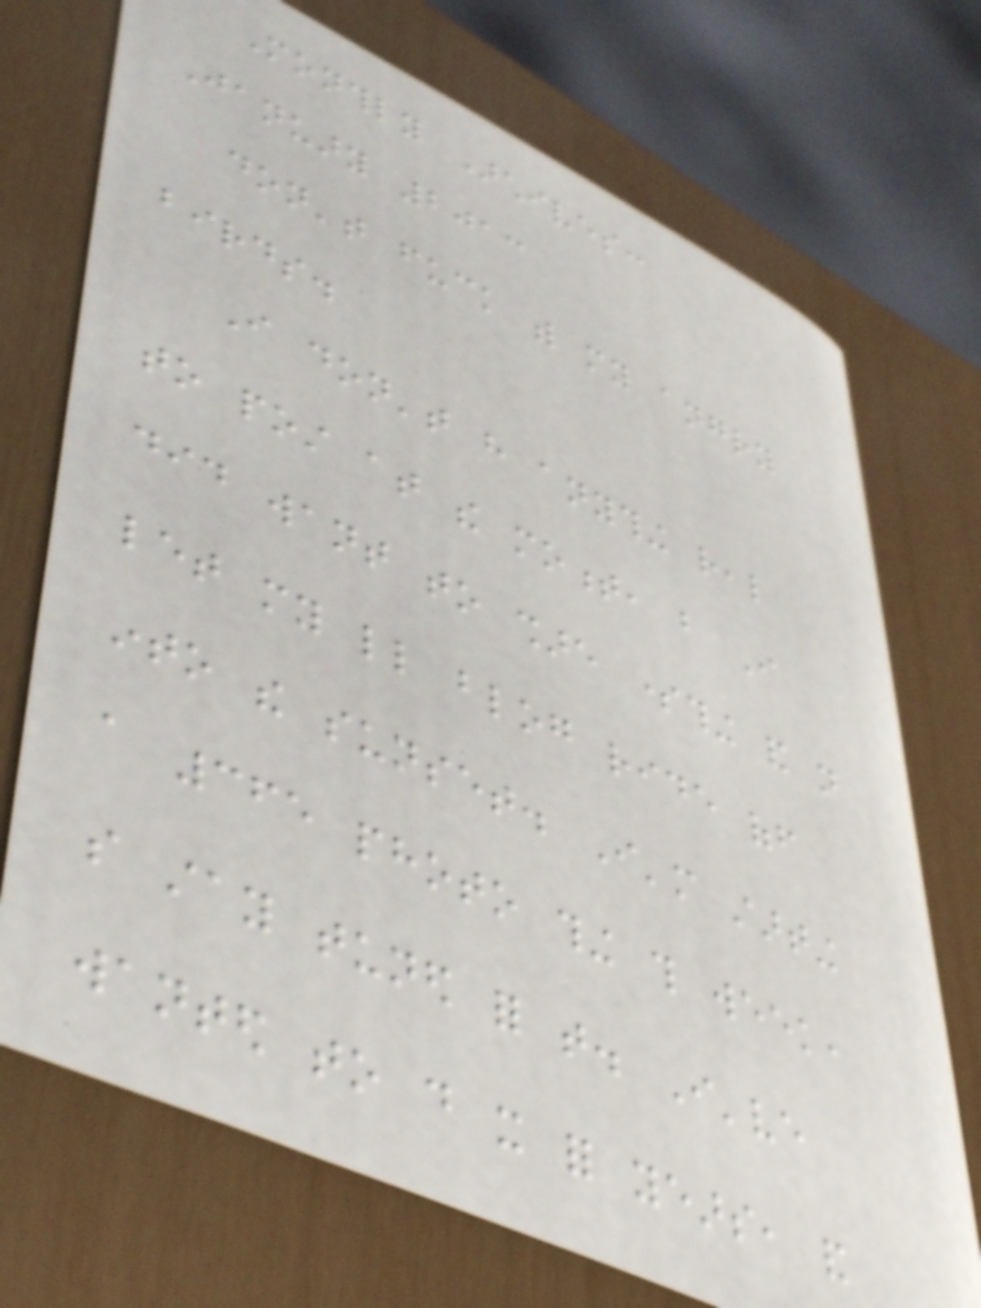Monthly Archives:
January 2013
don't fuck with my angry
birds.
I don't have anything real
to post at the moment, but I
did want to share something and not
let my little blog ride off
into the sunset. I'm starting
a 365 photo thing this week,
so stay tuned for that. I've
wanted to do it for years, and
